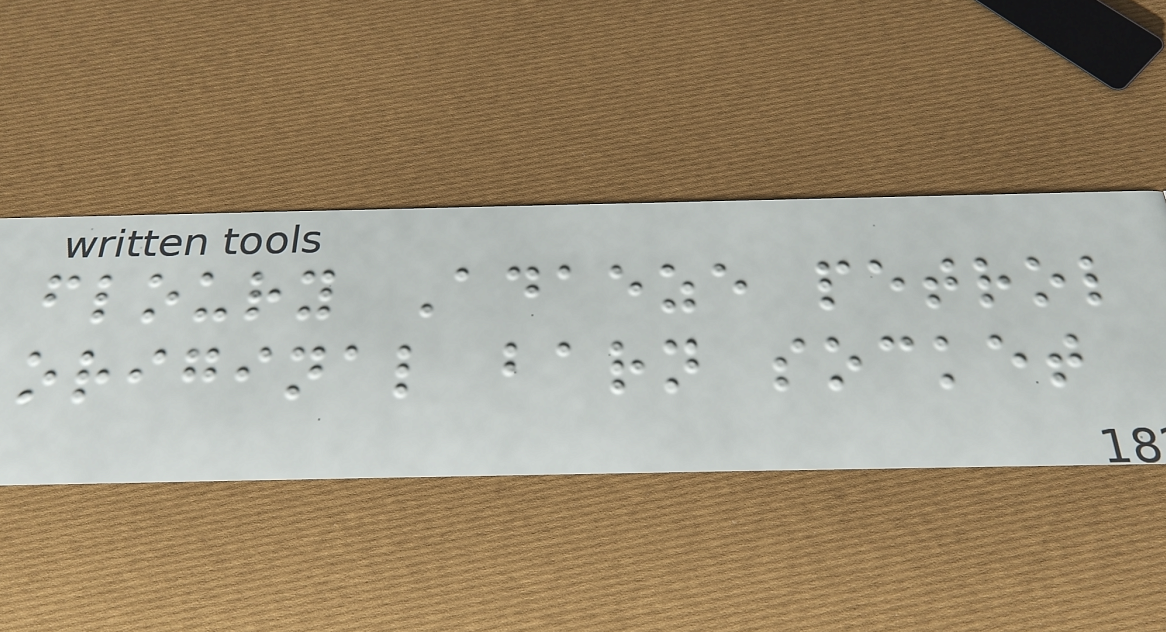floury Adaeze petrol
original barn socket
